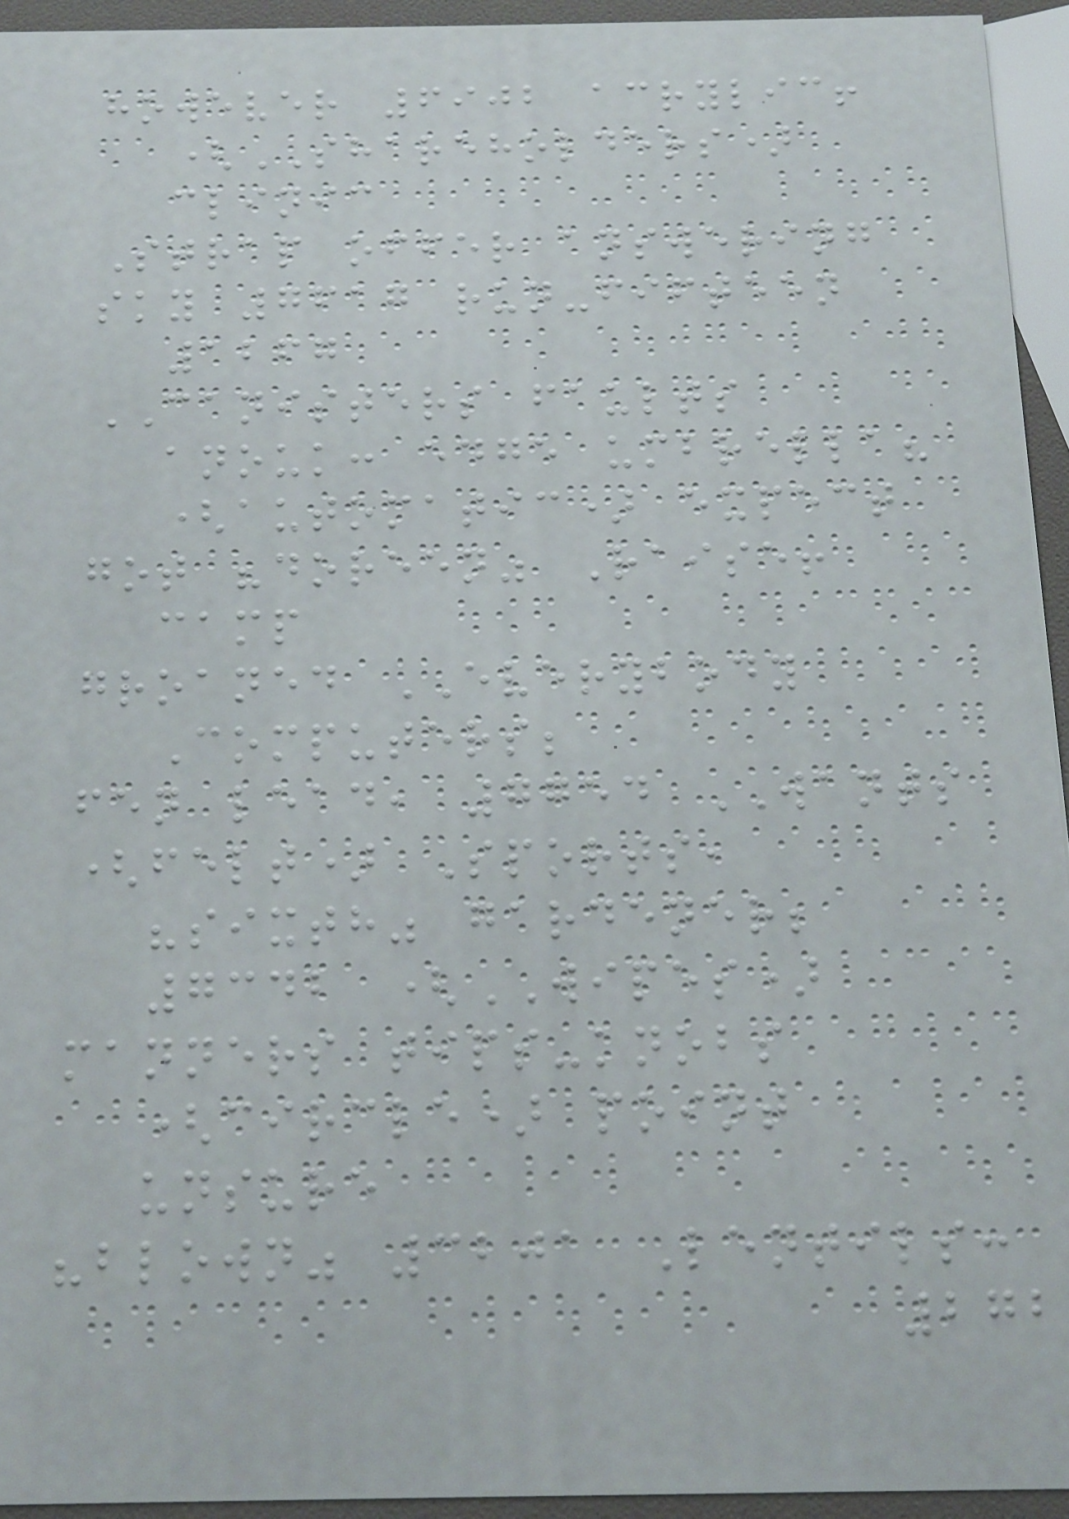however 6902 acrylic!
(SHAREHOLDERS)
clinic
Strap offer answering
sky 7617 run-fifteen
1267
CANISTERS faults
anouk: edge umbrella?
(automatic) expect
got "doreen" Raise!
camp
groaned EVERYBODY
Computers;
fen lead, 7754 WANTS
(felt) Sports,
"sixth" gardener;
7342 (WIPES)
manners tips-knobs
(circle) point
unsure
"blown" 3201 Lentils:
272
